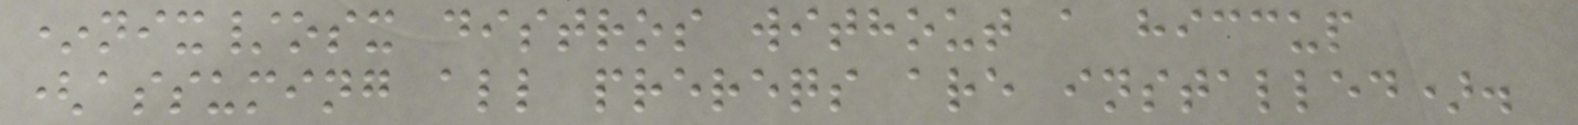*nix/osx distros without a hiccup
(assuming all prereqs are installed).
